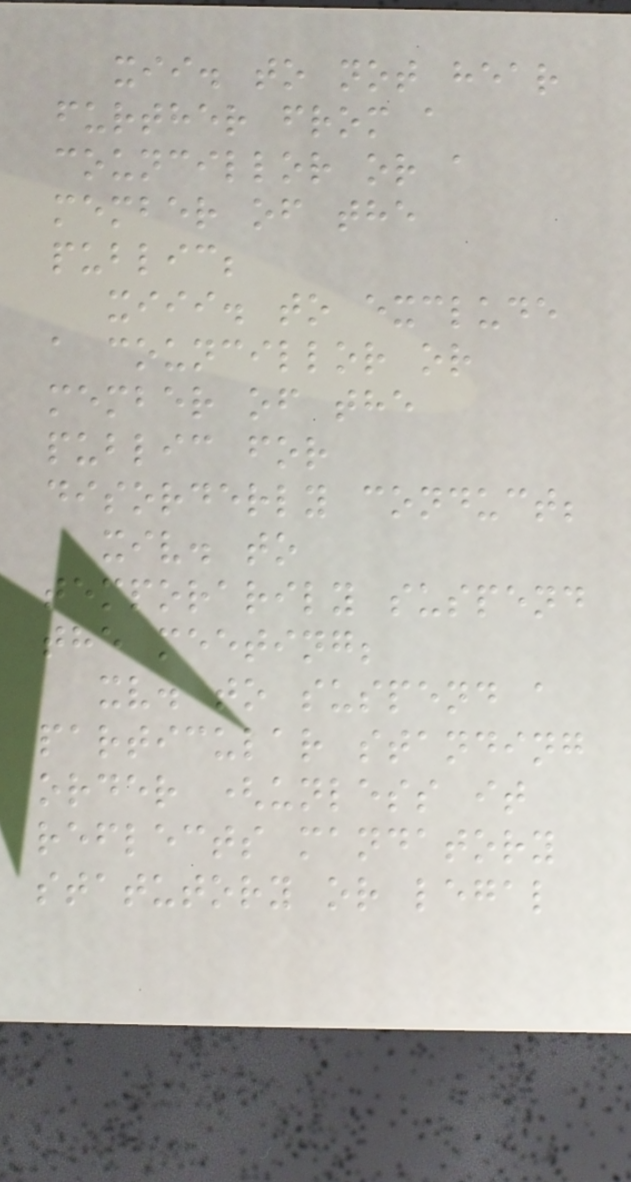xii. to not hear
further from a
councillor or a
member of the
public;
xiii. to exclude
a councillor or
member of the
public for
disorderly conduct;
xiv. to
temporarily suspend
the meeting;
xv. to suspend a
particular standing
order (unless it
reflects mandatory
statutory or legal
